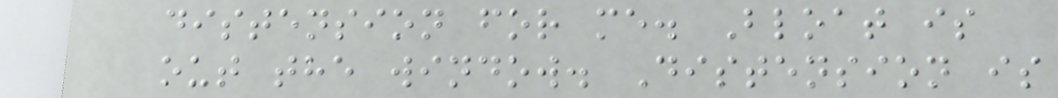distension for me. Bloat is
out the window. Distension is
